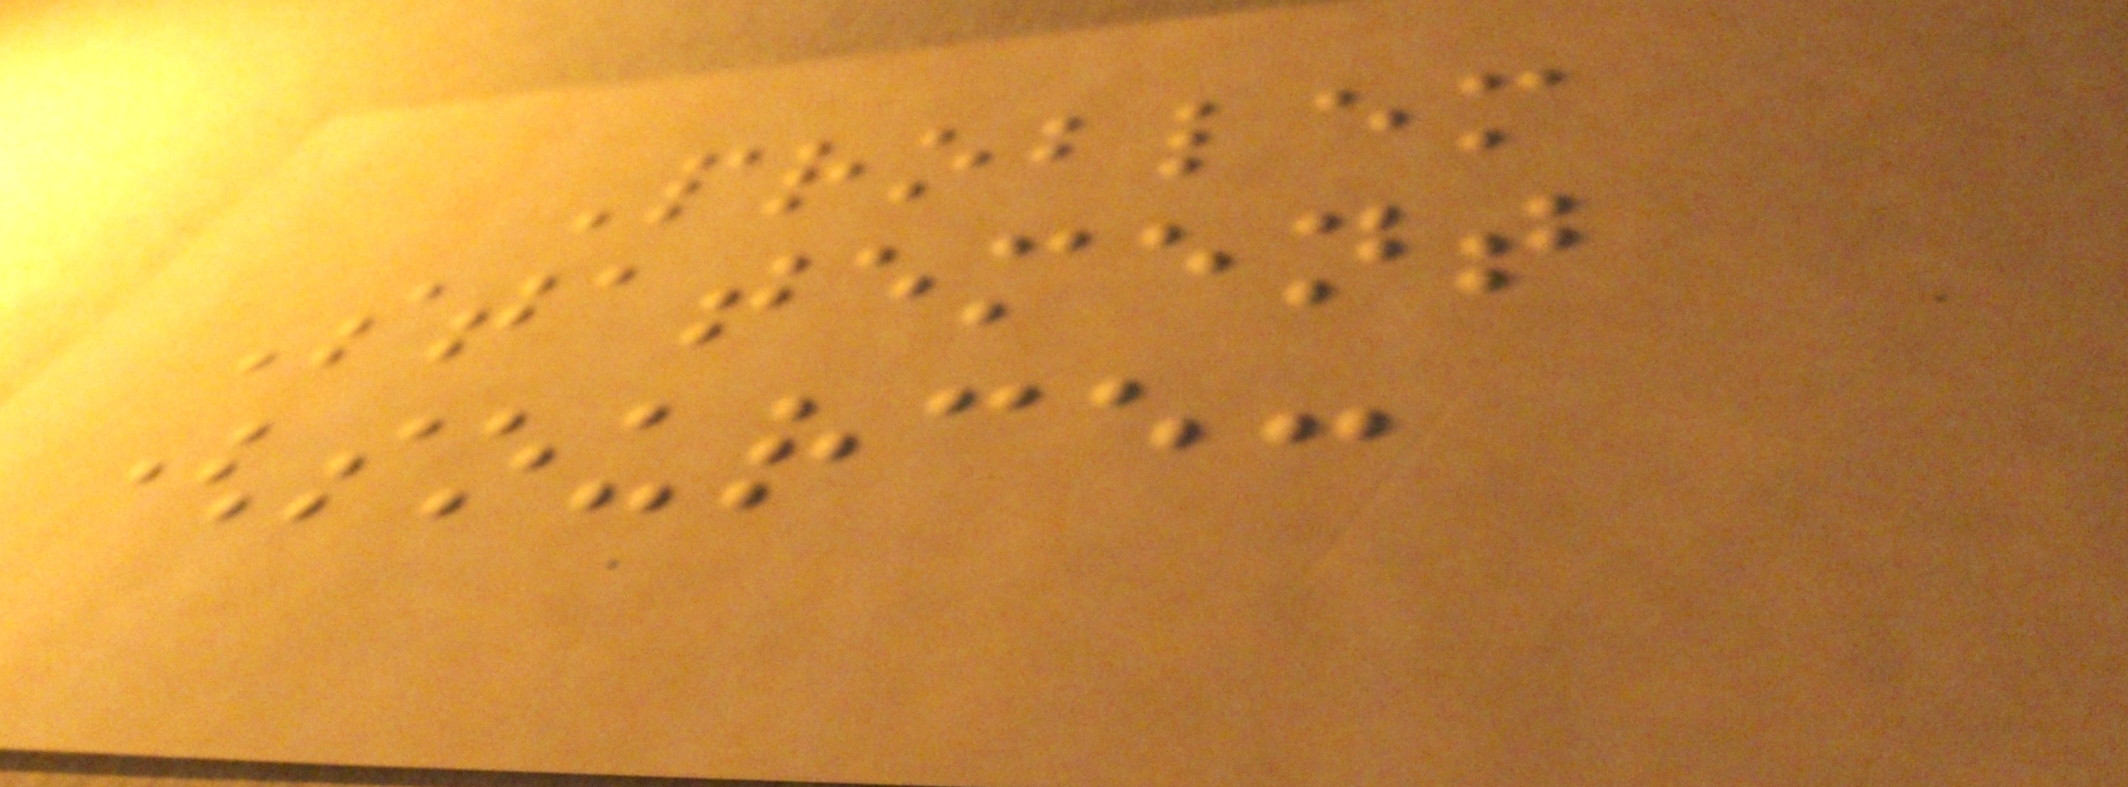Problem
Statement
(source:
